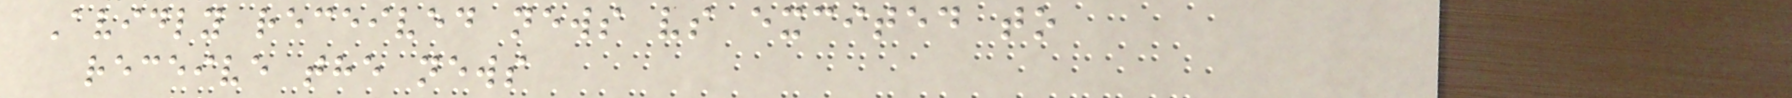Avidly received news vs excited to
receive the news
